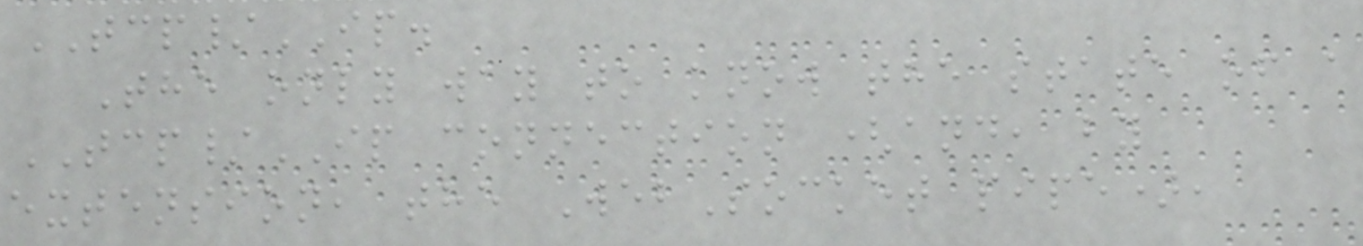TCP/IP.
The only way to know the state of a
TCP/IP connection (and, by
extension, the WebSocket pipe),
